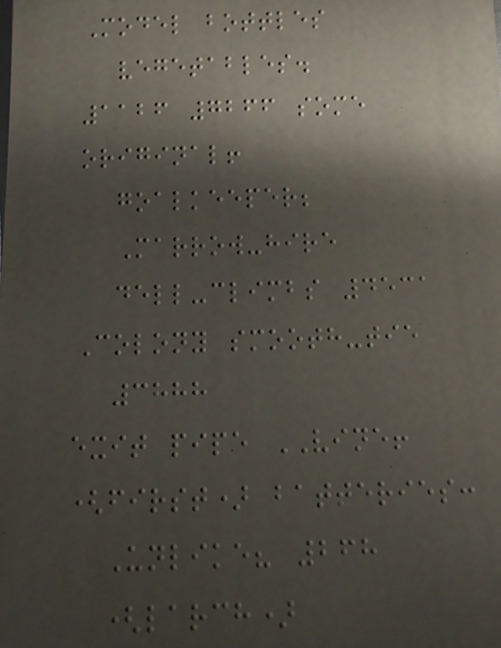Model bottles
vegetables.
1126 7266 some
original!
goalkeeper;
Marrow-hire
dell-climbs 4531
Colony smooth-tie
3888
exit pipe VINE!
(first) batteries:
Unlike? 268
(larch)
